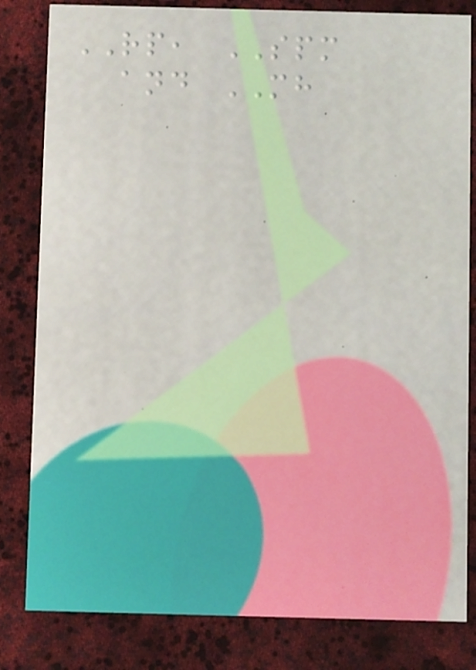RP, SPM
and MH
